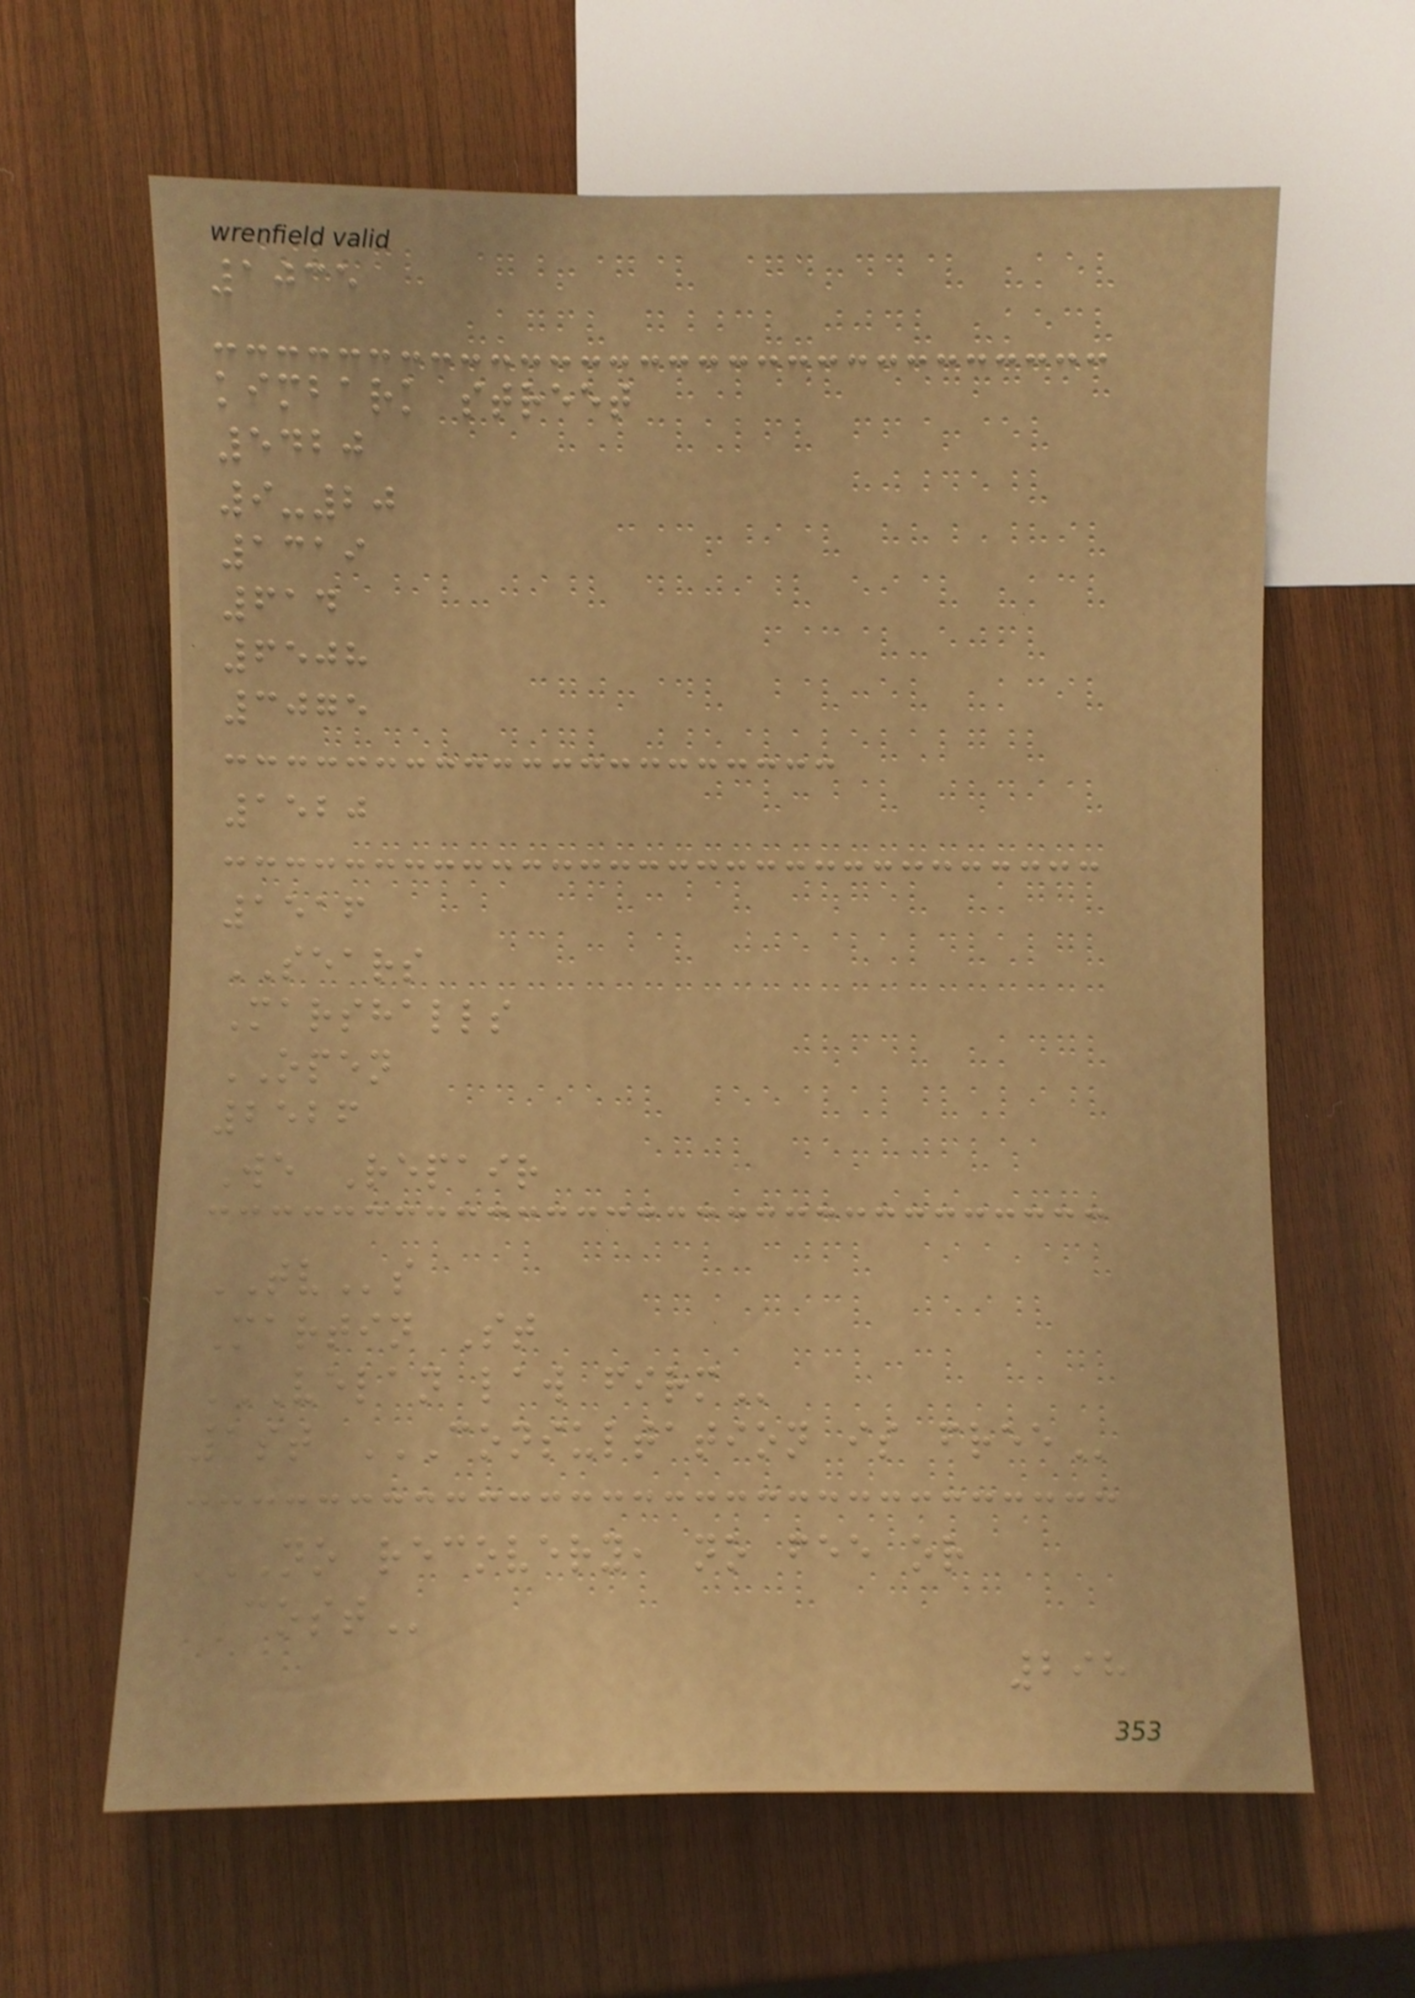1035
kimbark street
5420
9-20
1319
614
6508
3075
1520
1516
SEARS
Marshalls
OPEN
2526
We Repair
TVs
Martin St
VELAN LAW FIRM
1st CONSULTATION IS FREE
NO RECOVERY, NO FEE OR
COST
298
